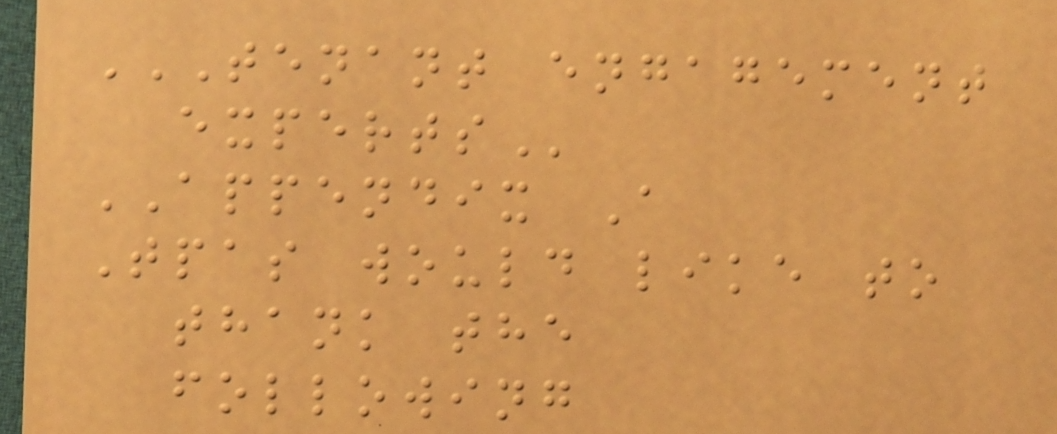TENANT ENGAGEMENT
EXPERTS
APPENDIX A
Tpas would like to
thank the
following
